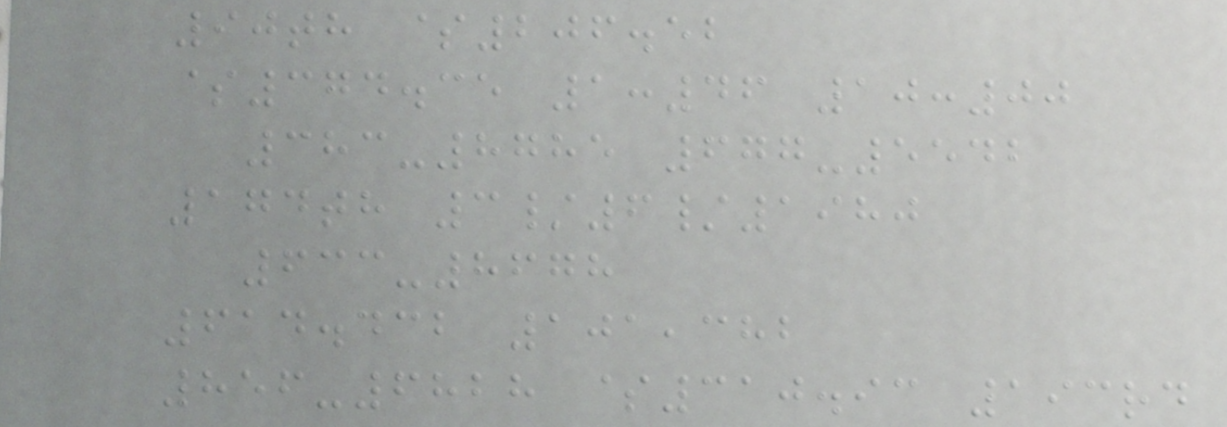90th $206.52
$374.35 1:46 10:00
383-8785 677-5542
174th 3/6/1980
633-8678
614.432 101,382
856-6828 $310.93 193rd
